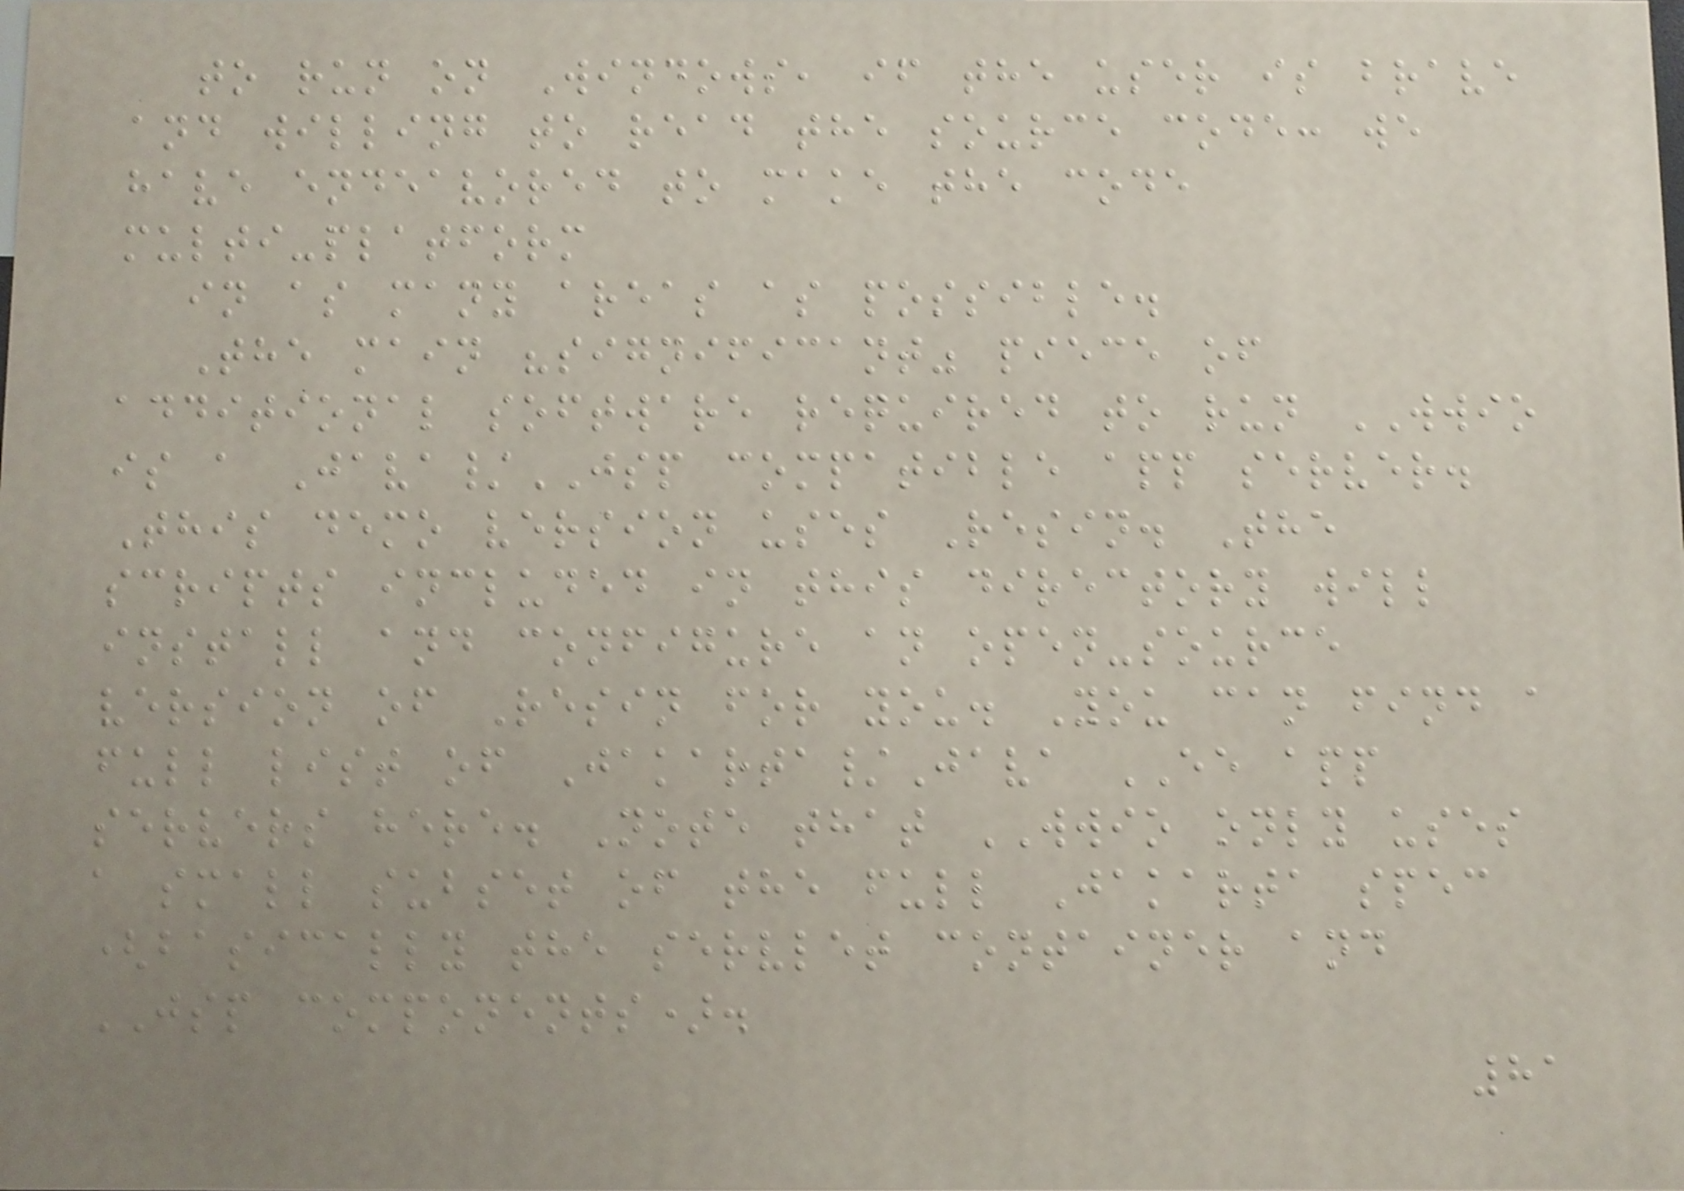to run on Windows, if the user is brave
and willing to read the source code: we
have endeavored to make the code
multi-platform
in as many areas as possible.
The main "significant" piece of
additional software required to run WWIO
is a Java/JSP compatible app server.
This demo version uses Resin. The
scripts included in this directory will
install and configure an open-source
version of Resin for you. You can find a
full list of Jakarta/Java EE app
servers here. Note that WWIO only uses
a small subset of the full Jakarta spec
(basically the servlet container and
JSP components).
81
